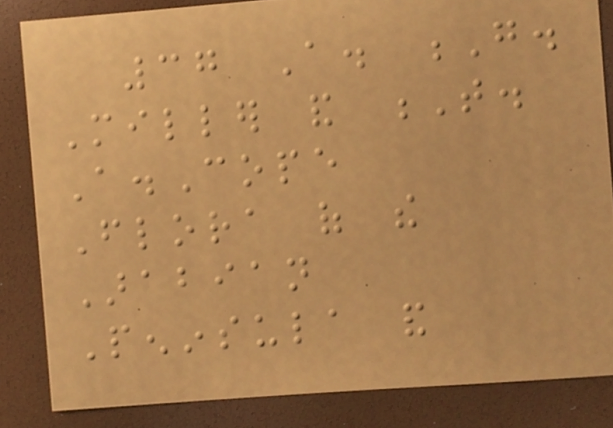37 A. G.
Miller and T.
A.Cope
Flora of the
Arabian
Peninsula and
